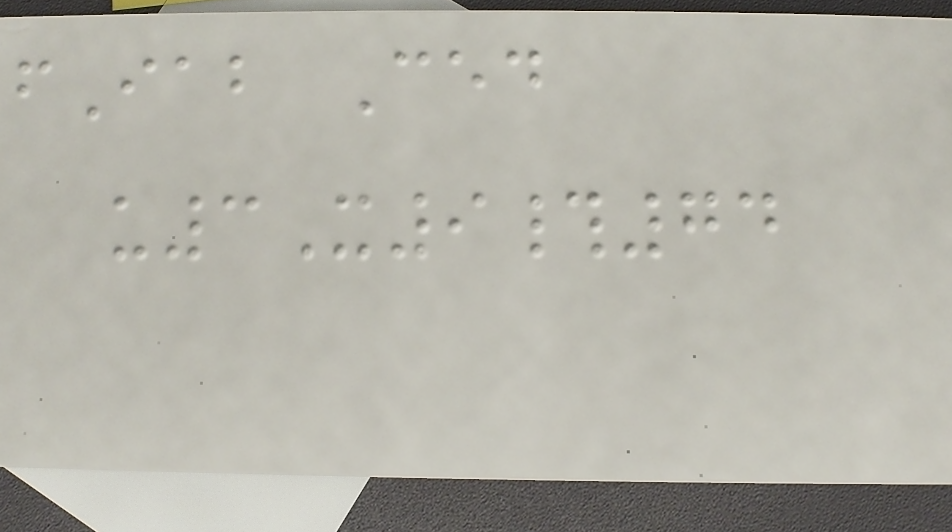fIab Ced
u3X9#74
